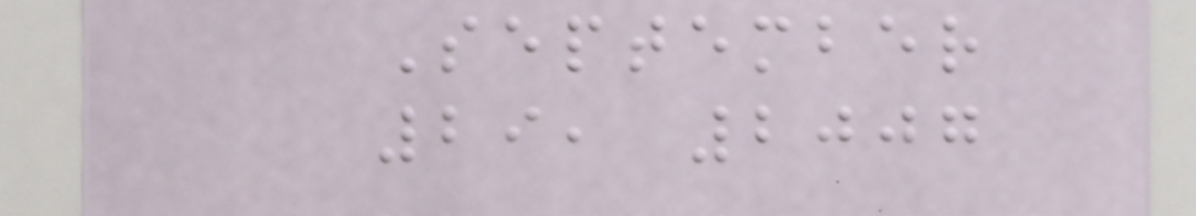September
29, 2007
